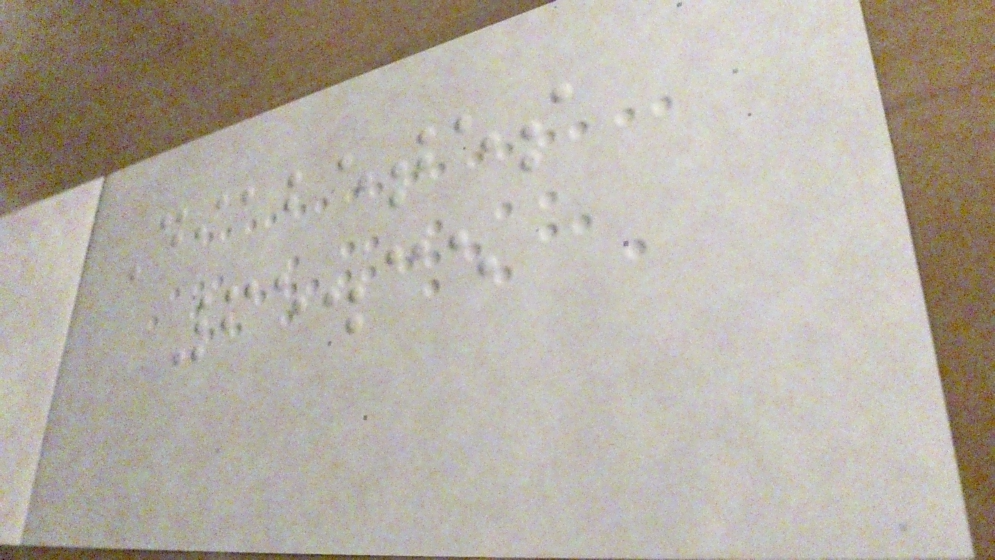Diabetes
65.35
